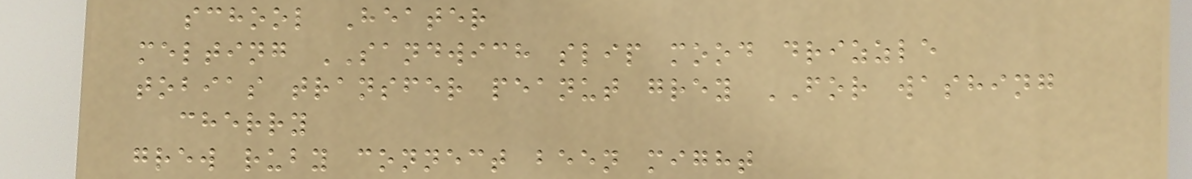school Heater
melting SANDWICH slip mood drizzle
tobias transfer peanut grey FOR washing
cherry
grew ruby connect been might
